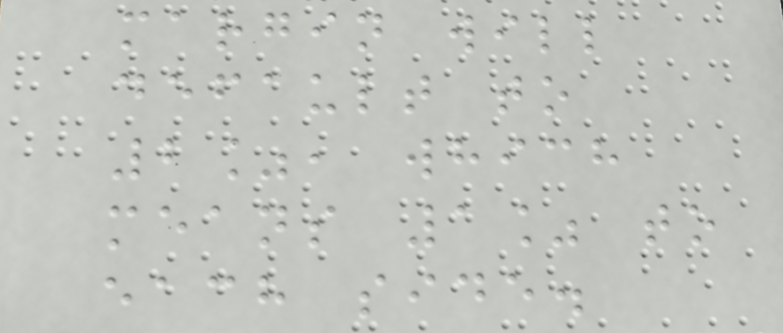margin will
default to
2%, which
means 1% to
each side.
